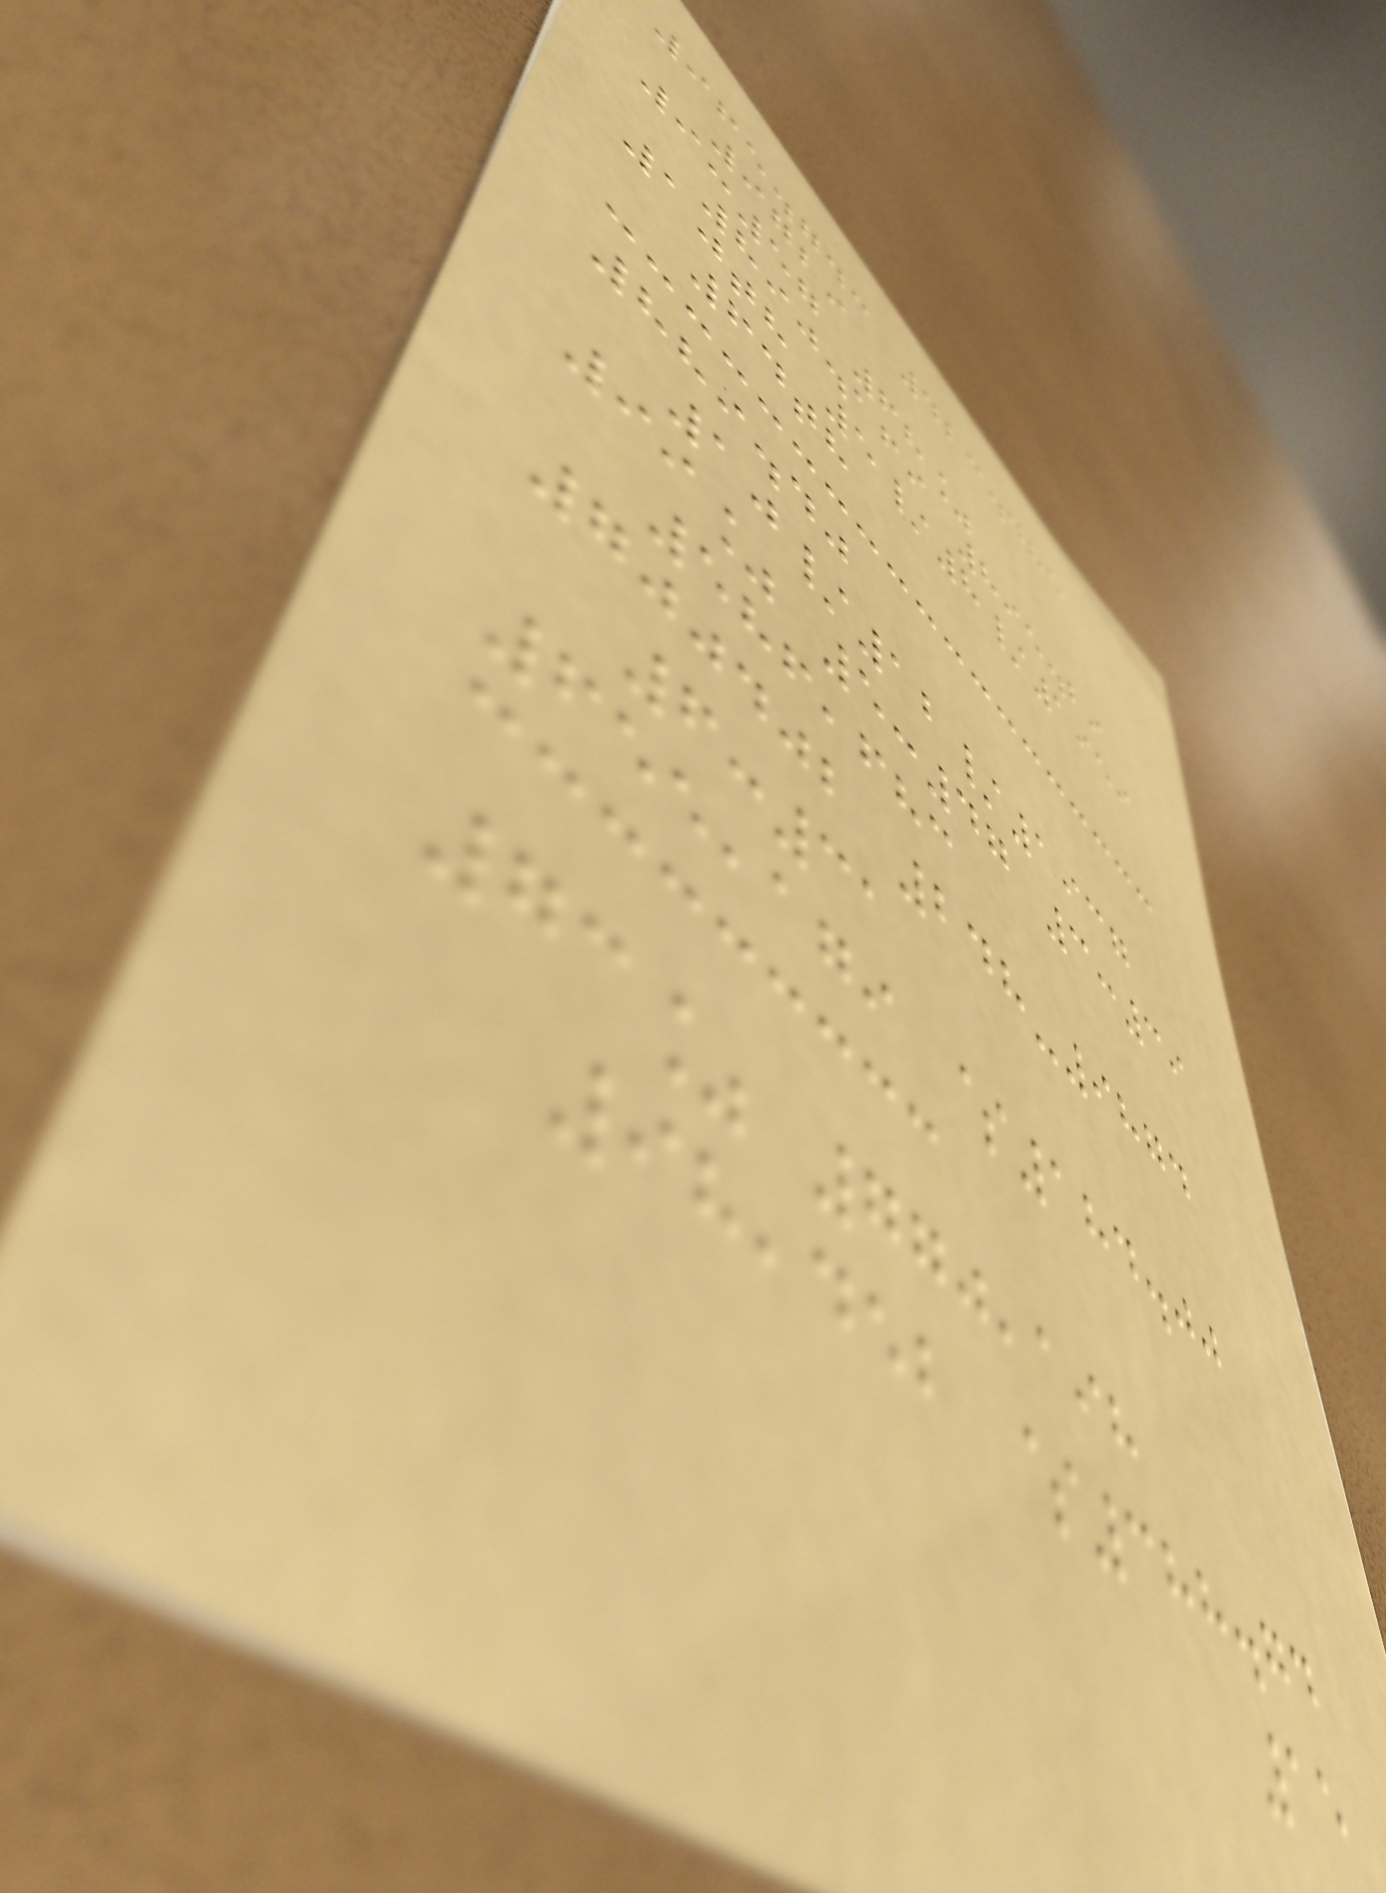965.743 423.485
9729
9:57 68%
890.169 895.29
10th 5/8/1959
64th
889.40
10/12/1937
99% 5:47 3:39
586,683
700402 248-9874
6:31
655,179 $184.00
73% 770,198
98,452 $388.74
15
